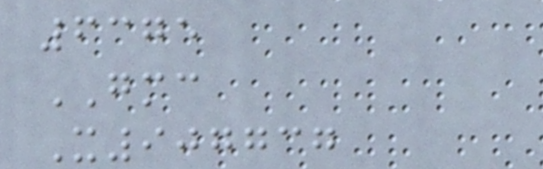6375
GMC
X907737
